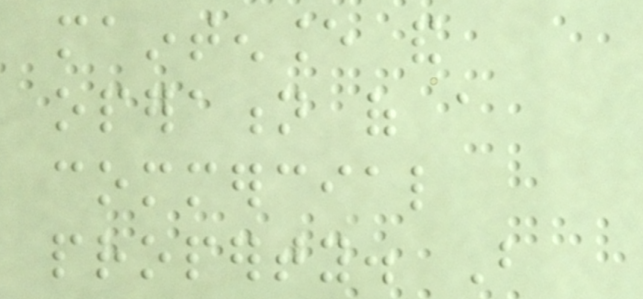maintenance and
operation of a
commercial
property. But
